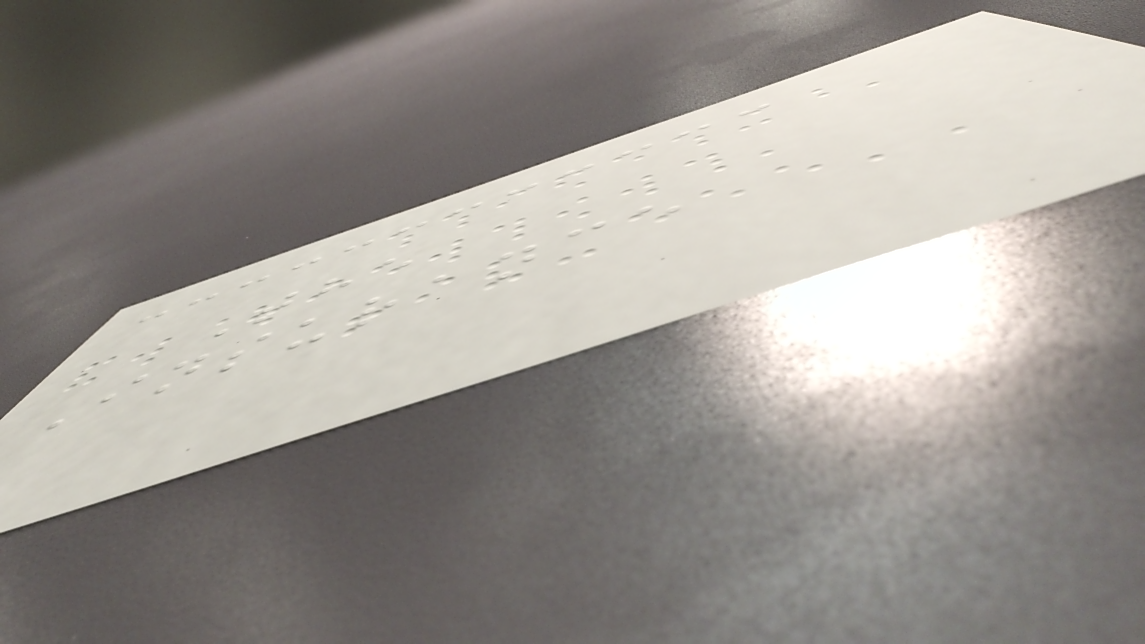The
Insurance
